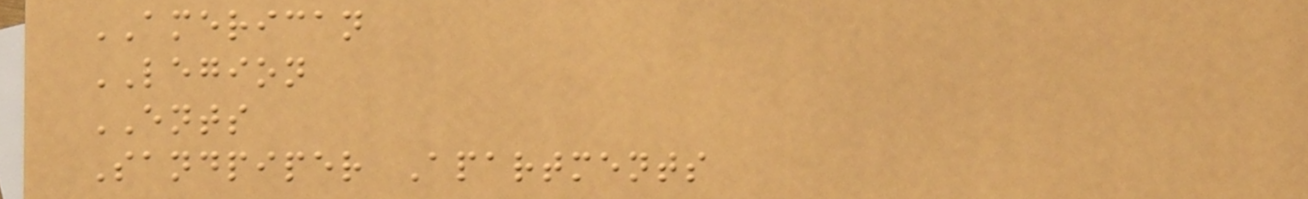AMERICAN
LEGION
ENTS
Sandpiper Apartments
